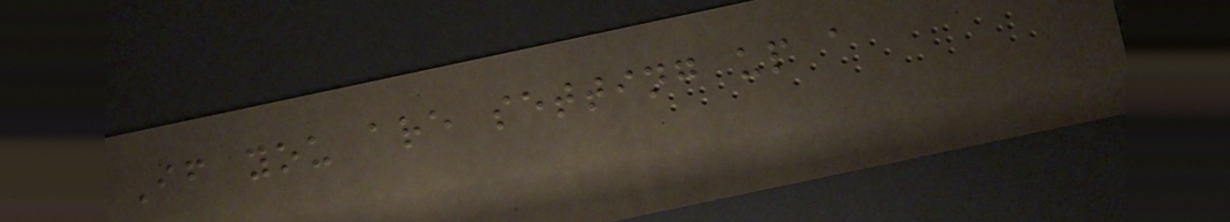If you are setting up a
